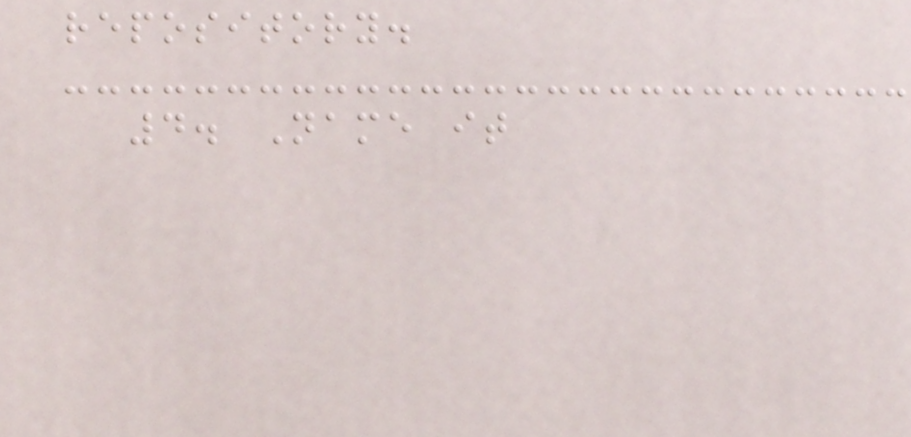repository.
4. Name it
